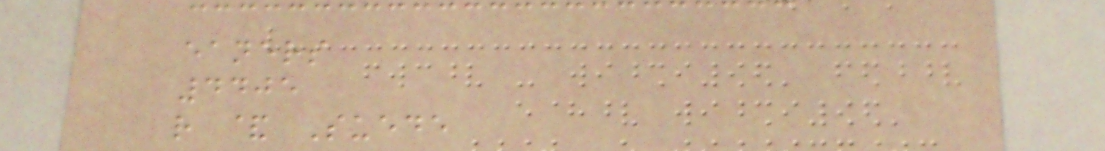eaners
4405
r & Suede
